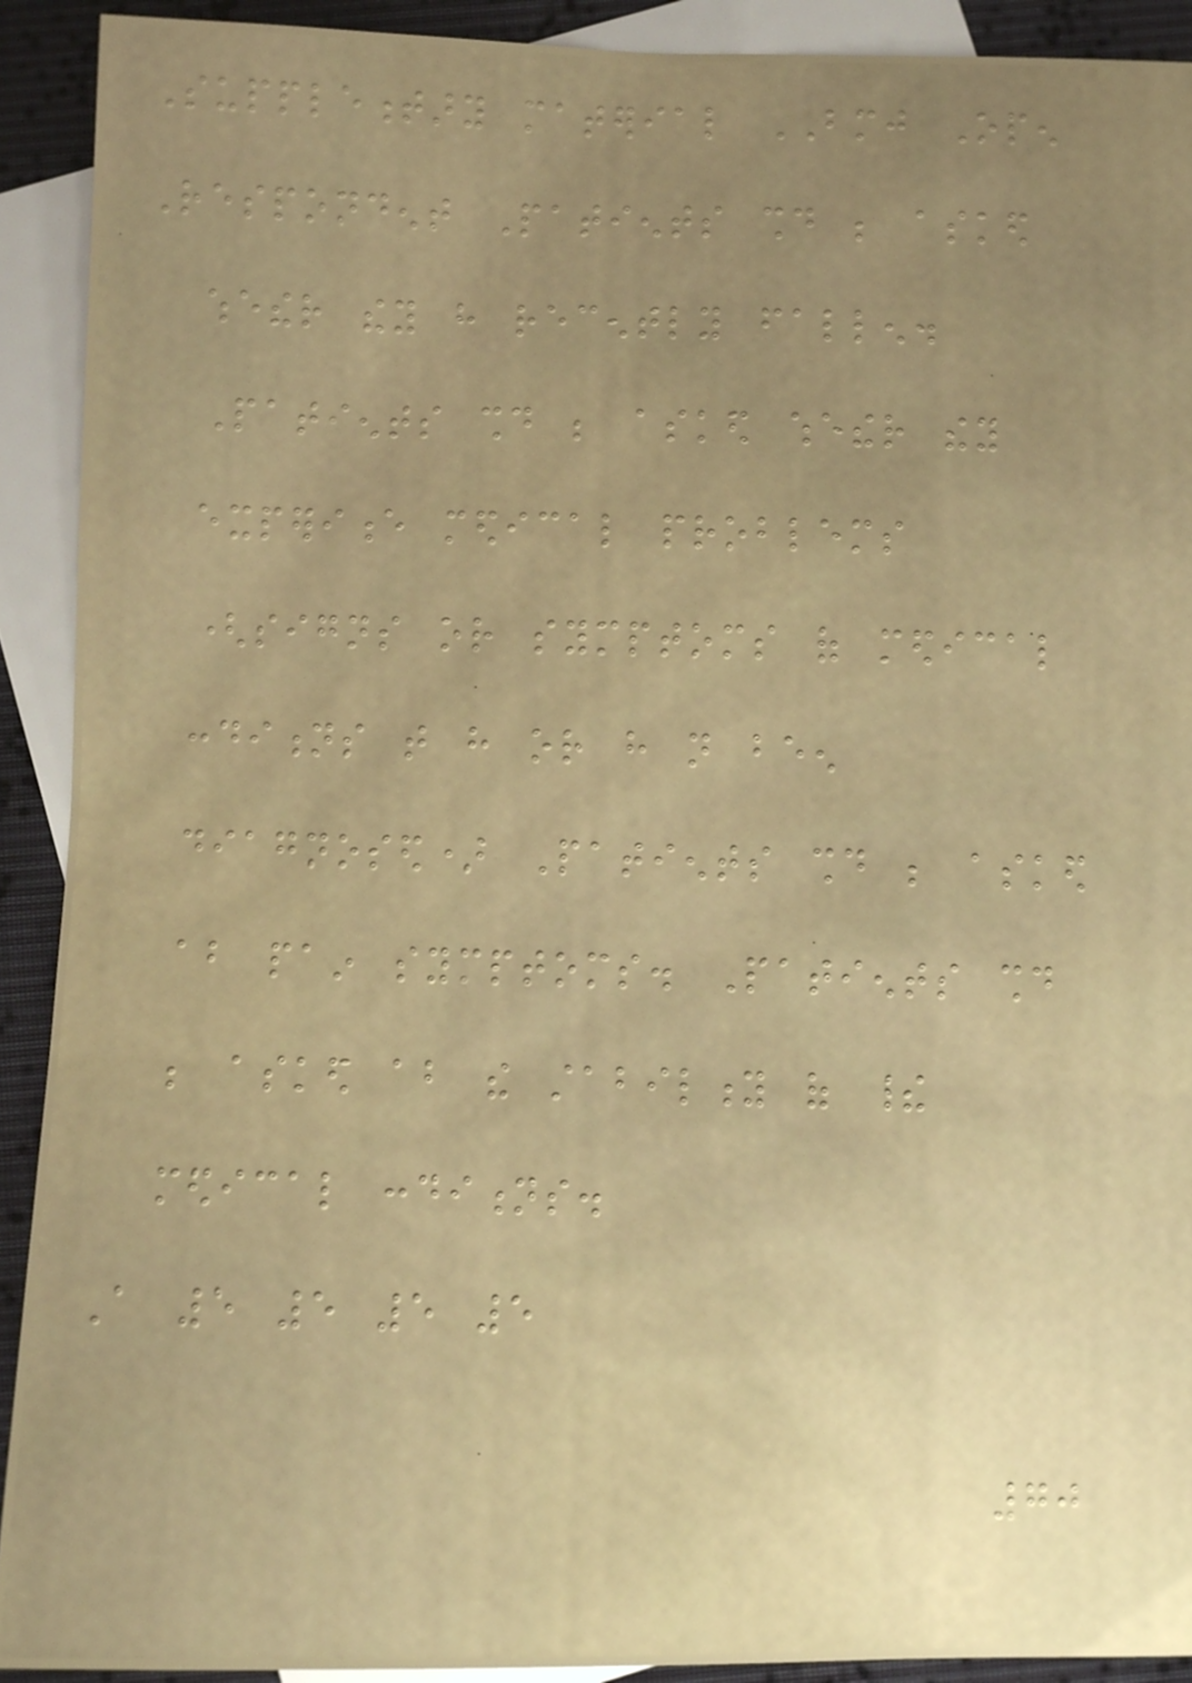Supplementary material BMJ Open
Respondent Patients should be asked
whether they have recently fallen.
Patients should be asked whether they
experience medical problems
(signs or symptoms of medical
conditions that have or have not been
diagnosed) Patients should be asked
about pain symptoms. Patients should
be asked about the stability of their
medical conditions.
A 5 5 5 5
70
